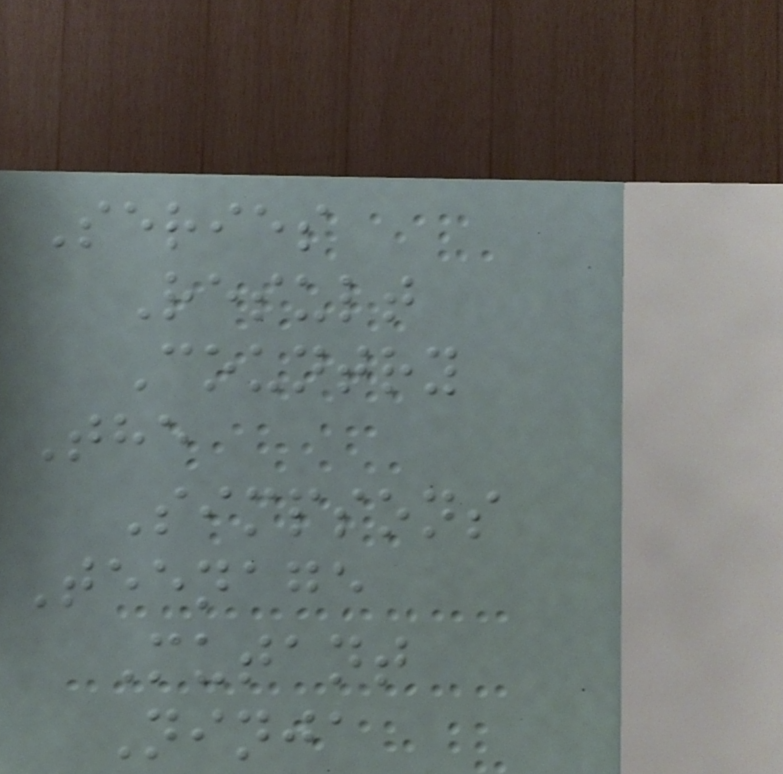Series
Result
Country
The
Simpsons
Teenage
Mutant
Ninja
